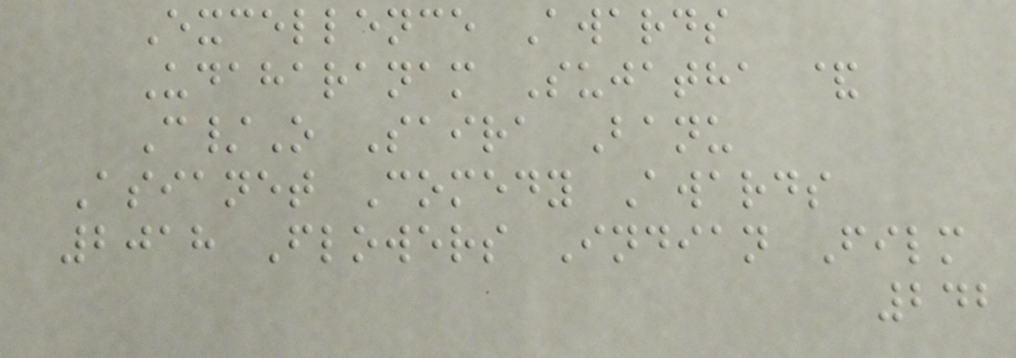Excellence Awards
Udaharanam Sujatha &
C/O Saira Banu
Asianet Comedy Awards
2018 Flowers Indian Film
242
